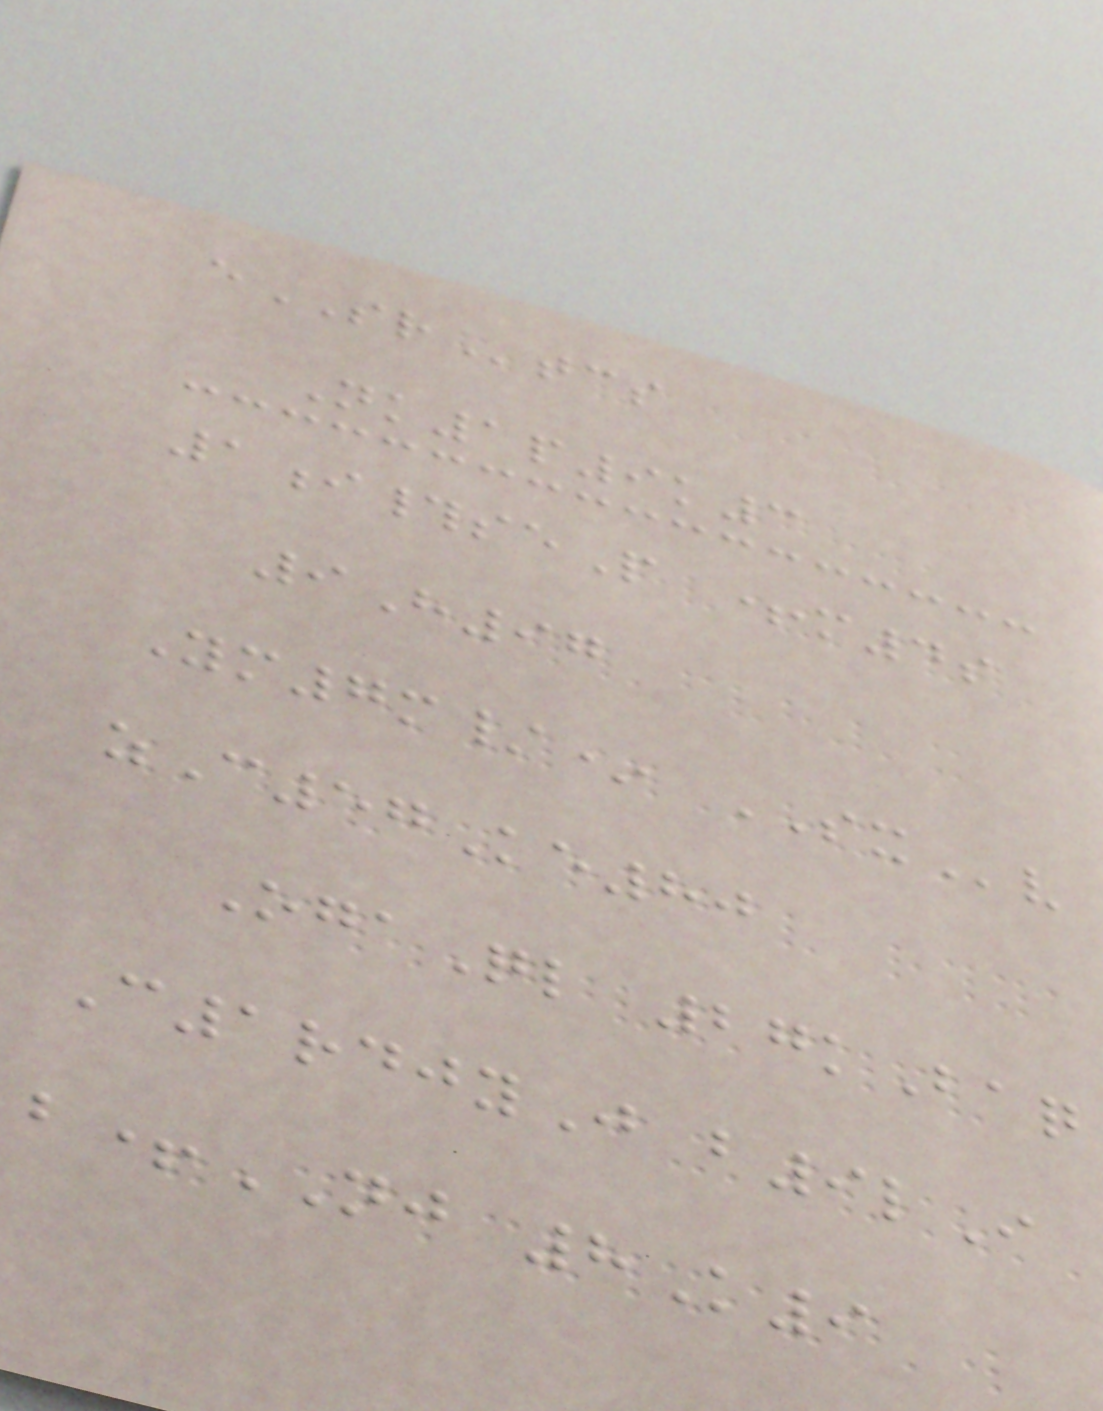eSRtcs
Nk1p9k3
1i#seP +m4s
9H97
Ym7m/* SXv
zC57Ke80
OgaQl 27kBaq
C1rdjyJ b9lI
b+NJ 8K9
